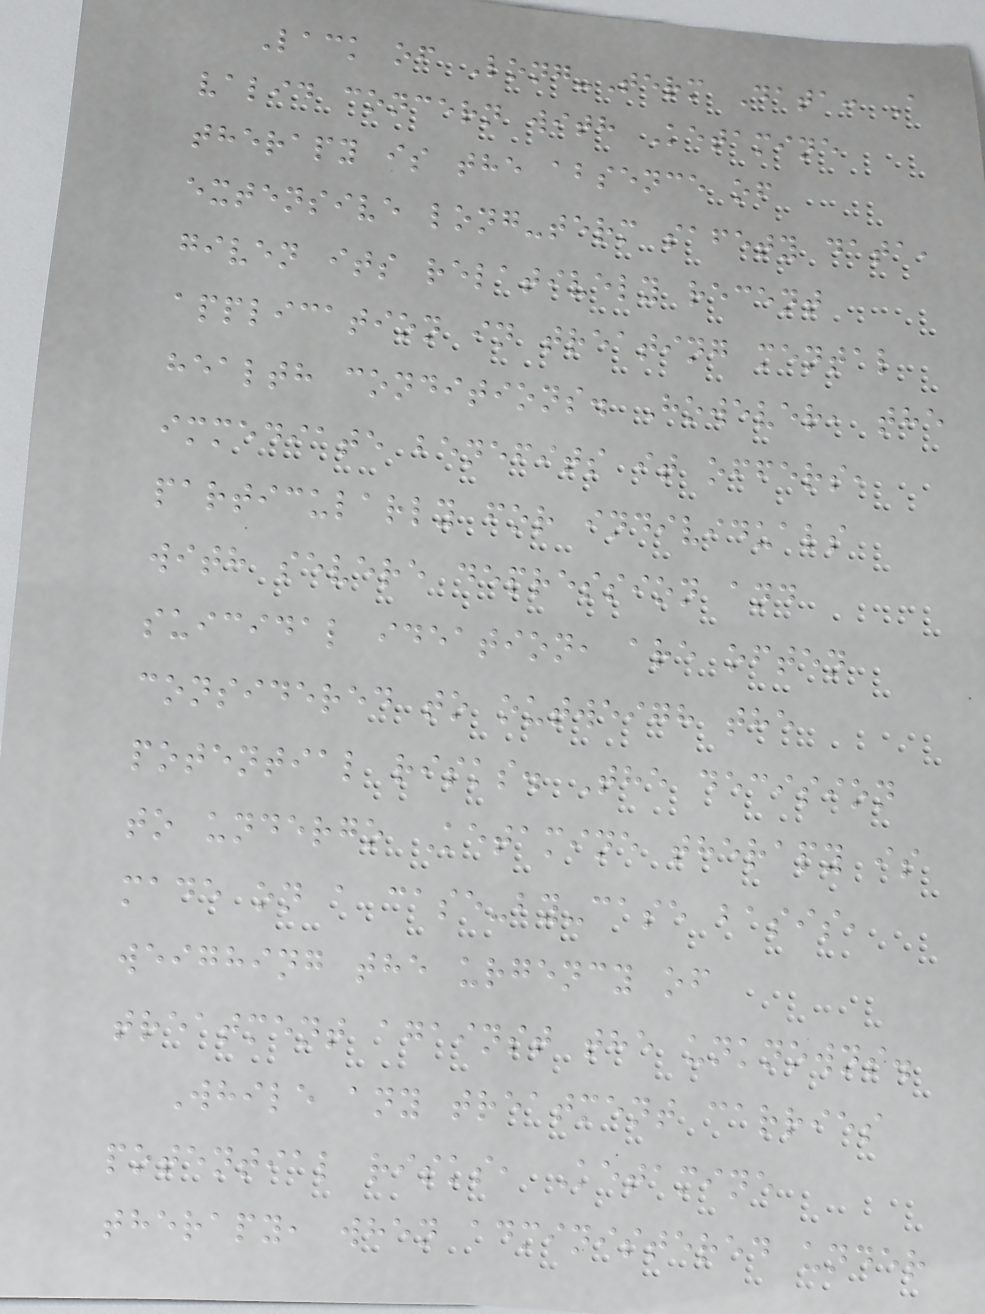Lack of Long-Term Data: A
valid concern with Ketamine
therapy is the absence of
extensive long-term safety data,
given its relatively recent
application in treating mental
health conditions. However, the
immediate benefits it offers,
particularly for individuals
with severe depression and
suicidal ideation, are often
considered to outweigh the
potential risks. The decision
to undergo Ketamine therapy is
made on a case-by-case basis,
weighing the urgency of
treatment against the unknowns.
While any treatment carries
potential risks, Ketamine
therapy, when administered under
